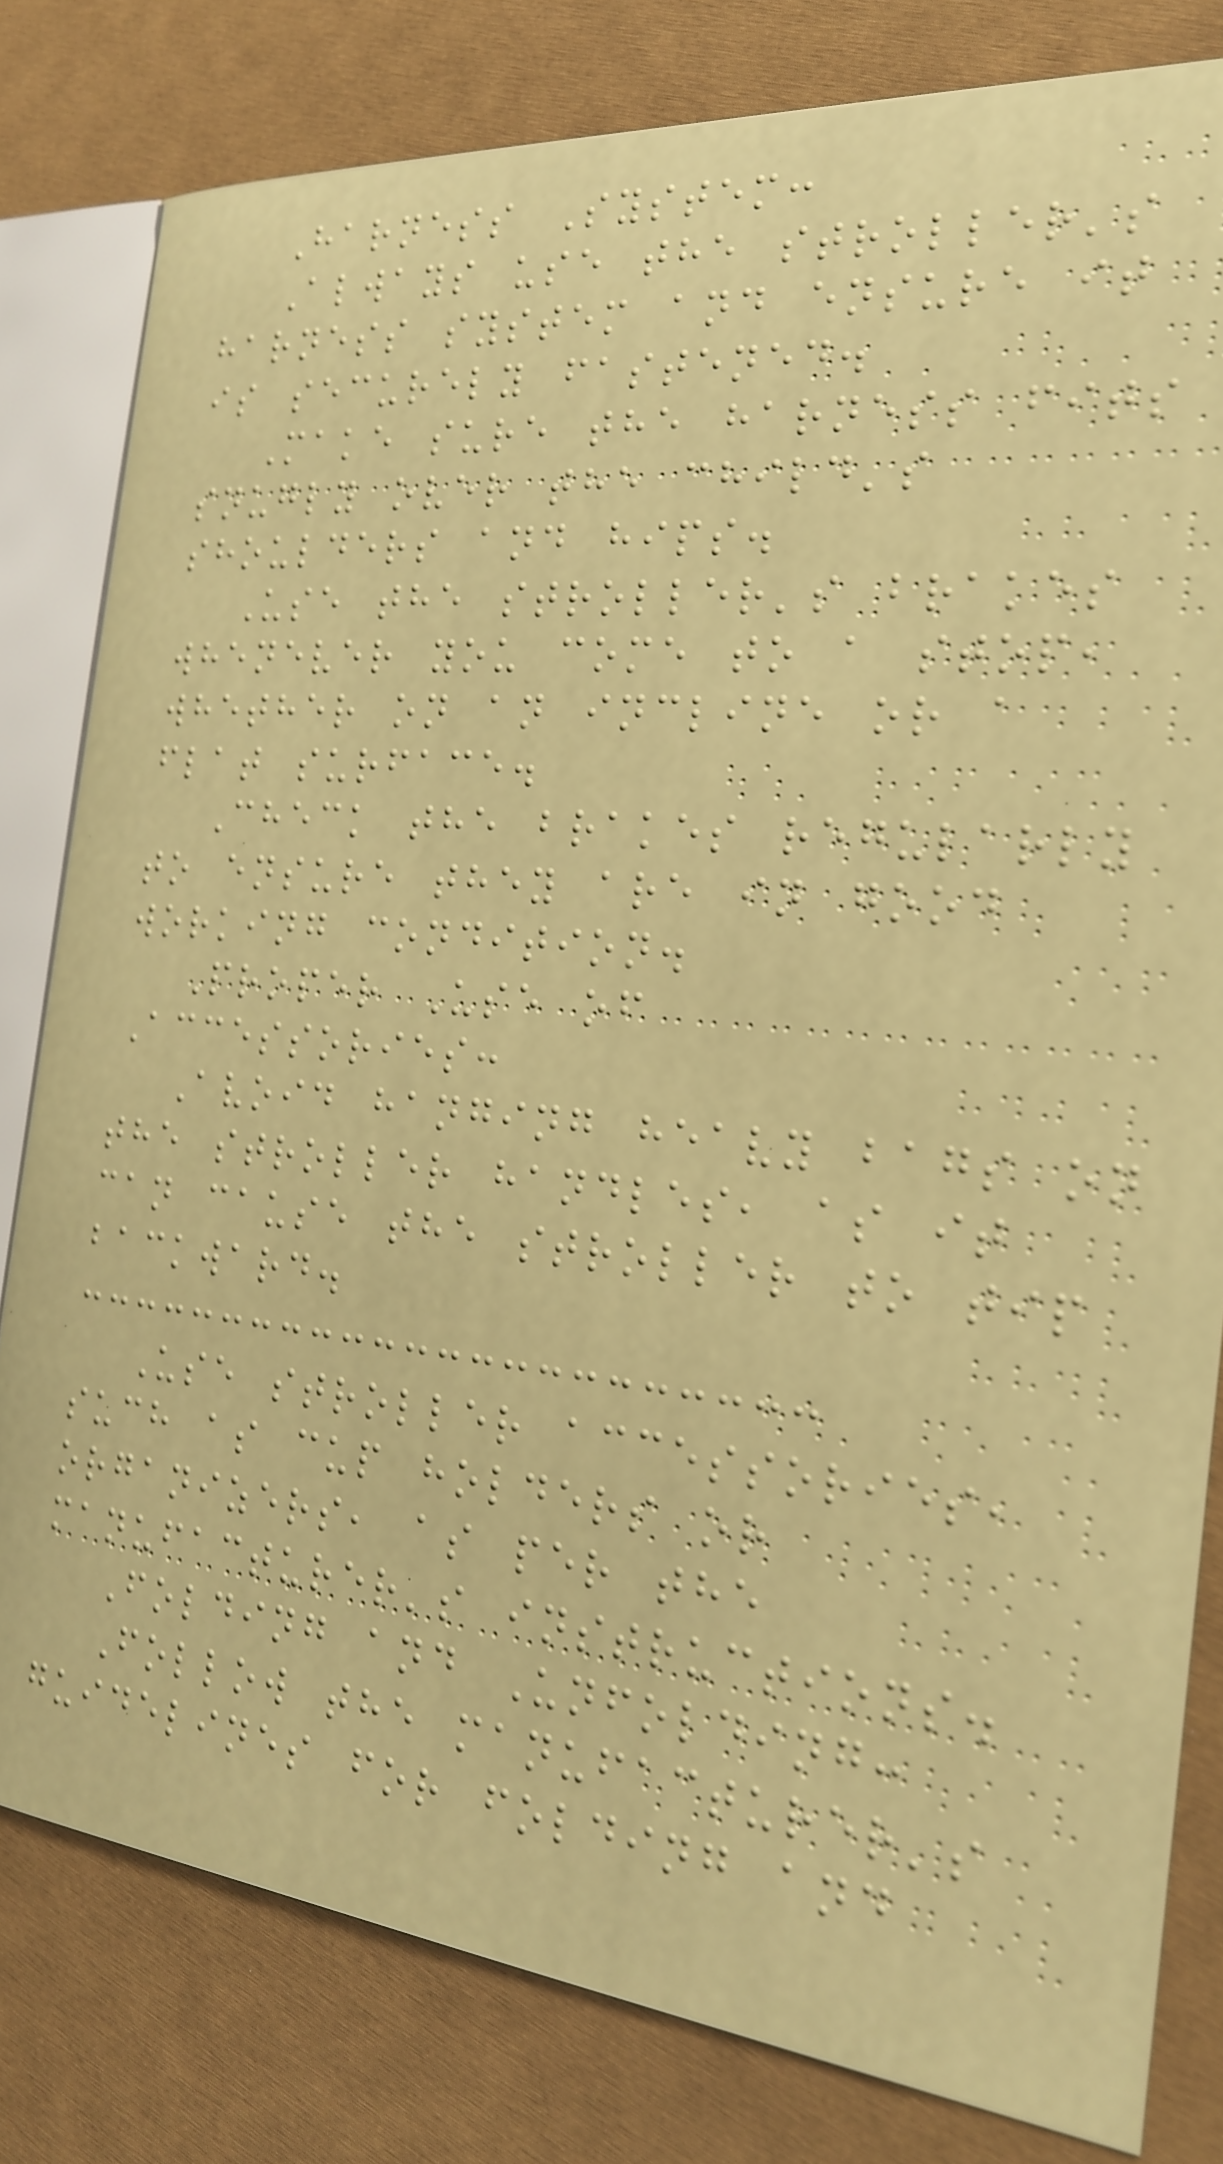Harness System:
Always use the stroller's
harness system and ensure it
is securely fastened.
Make sure the harness fits
snugly over the child's
shoulders and hips.
Use the stroller's brakes
whenever you come to a stop,
whether on an incline or a
flat surface.
Check the brakes regularly
to ensure they are in good
working condition.
Proper Use of
Accessories:
Avoid hanging heavy bags on
the stroller handles, as it
can cause the stroller to tip
backward.
Use stroller accessories,
such as cup holders or
organizers, as per the
manufacturer's instructions.
Folding and Unfolding:
Follow the manufacturer's
guidelines for folding and
